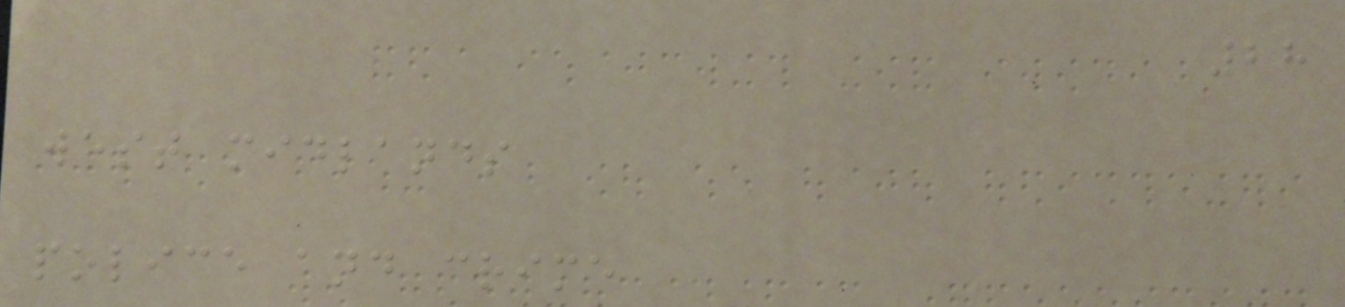28
west midlands
police and crime
